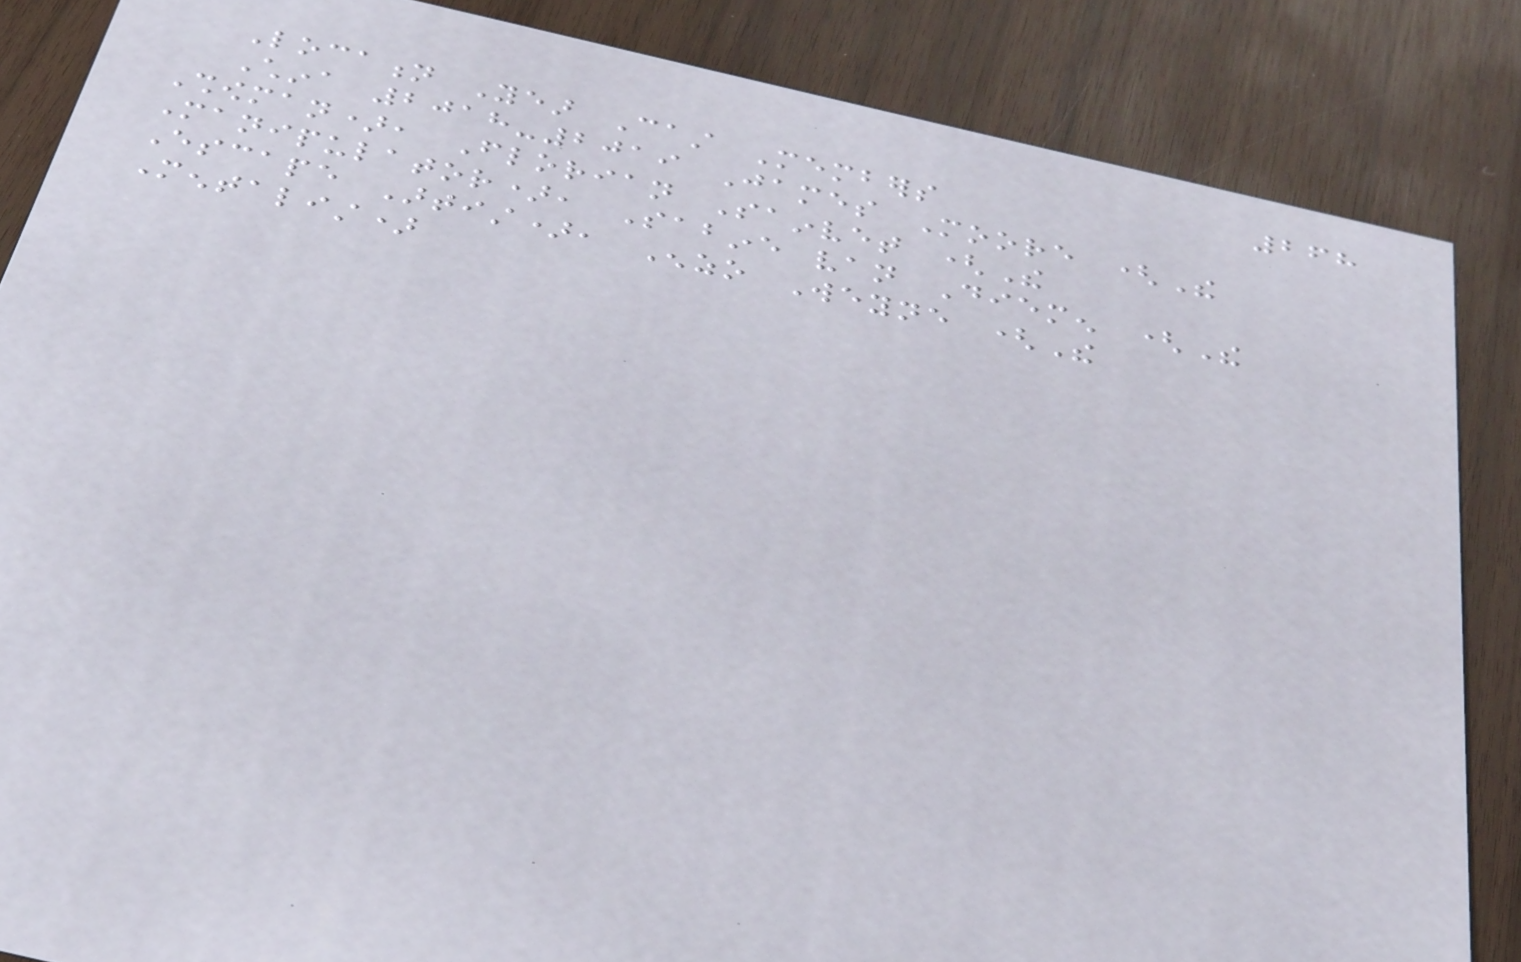268
Location Year Cast Members
China 2018-2019 James Moore (The
Showman), Florian Sainvet (The
Manipulator), Sabine van Diemen (The
Escape Artist), Enzo Weyne (The
Mentalist)
